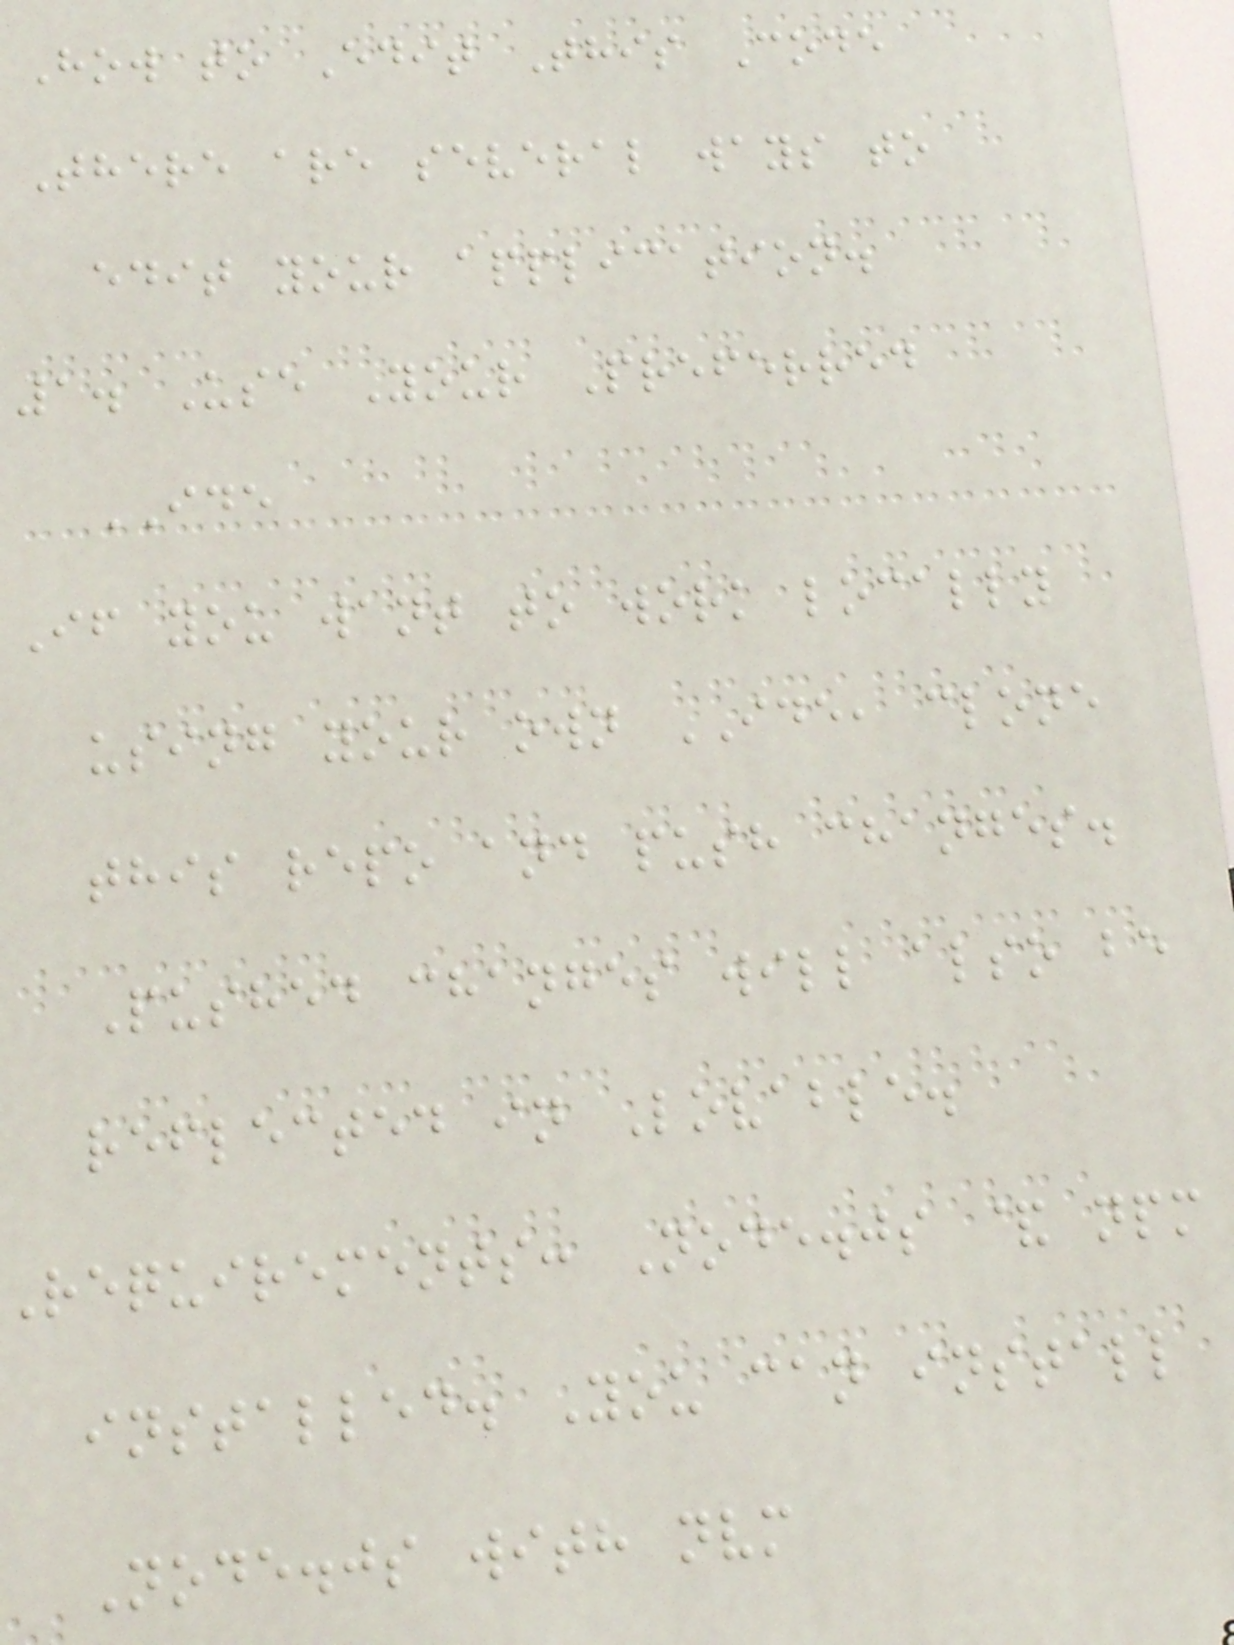How to Edit This Code
There are several ways to
edit your application.
1. Use Your Preferred
IDE
If you want to work locally
using your own IDE, clone
this repo and push changes.
Pushed changes will also be
reflected in Lovable.
Requirements: Node.js & npm
installed. You can install
Node.js with nvm
